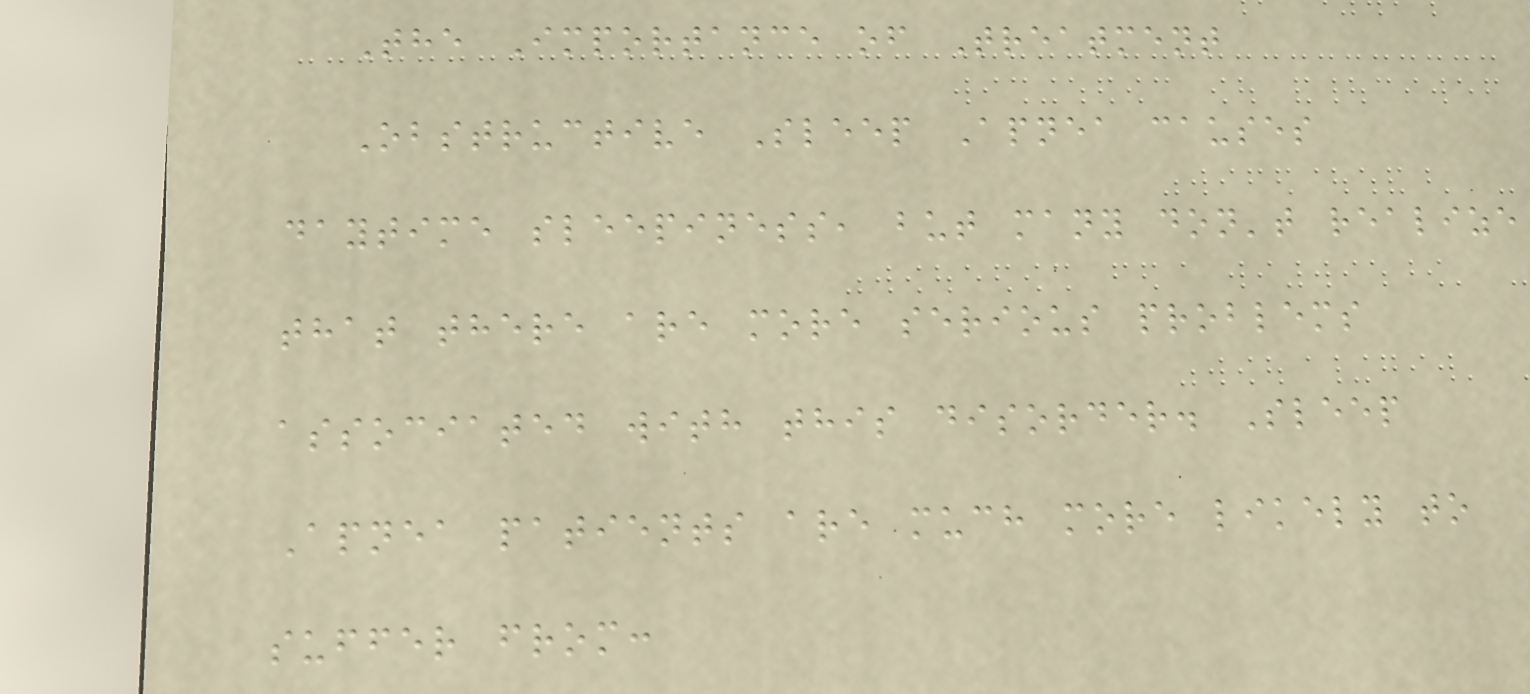The Importance of Treatment
Obstructive Sleep Apnea causes
daytime sleepiness, but many don't realize
that there are more serious problems
associated with this disorder. Sleep
Apnea patients are much more likely to
suffer from:
